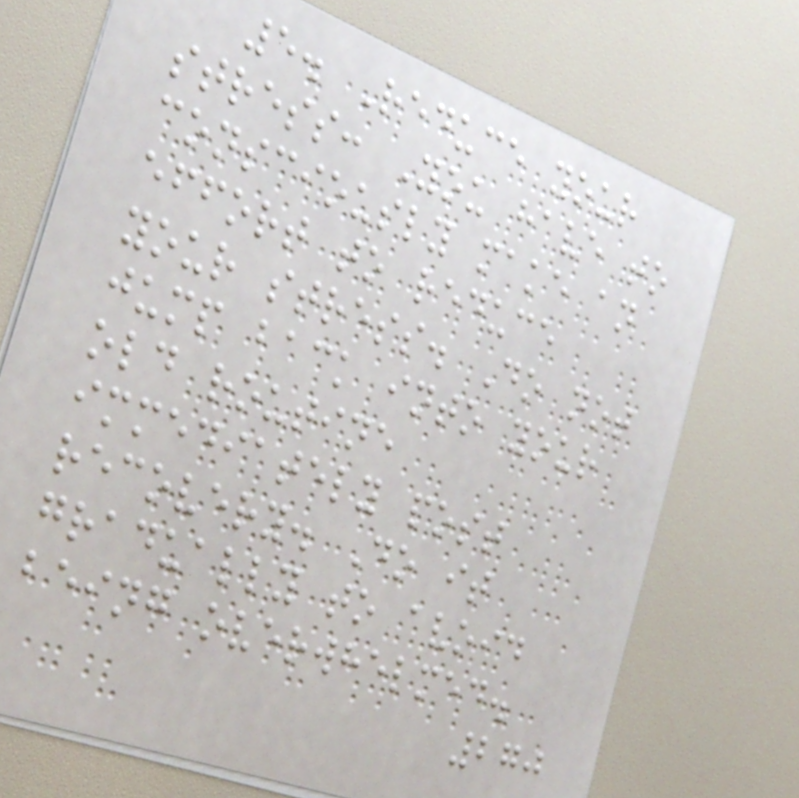5. Reduce your
stress: You have to
consciously make an
effort to reduce
your stress. Do not
jump back into your
old routine
immediately post
recovery. Do it
gradually to avoid
being overwhelmed.
270
